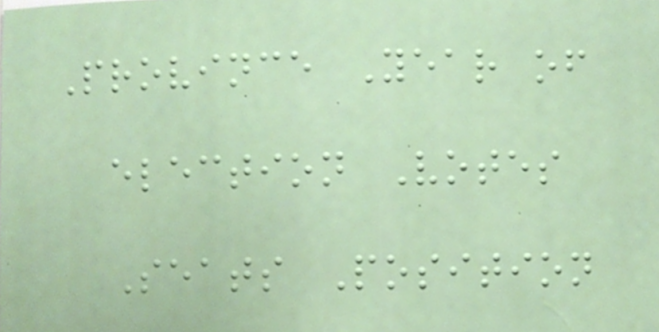Province Year of
election Votes
Seats Position
